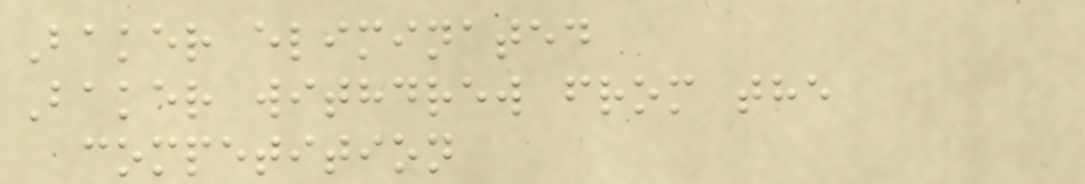Baker eliminated
Baker withdrew from the
competition
